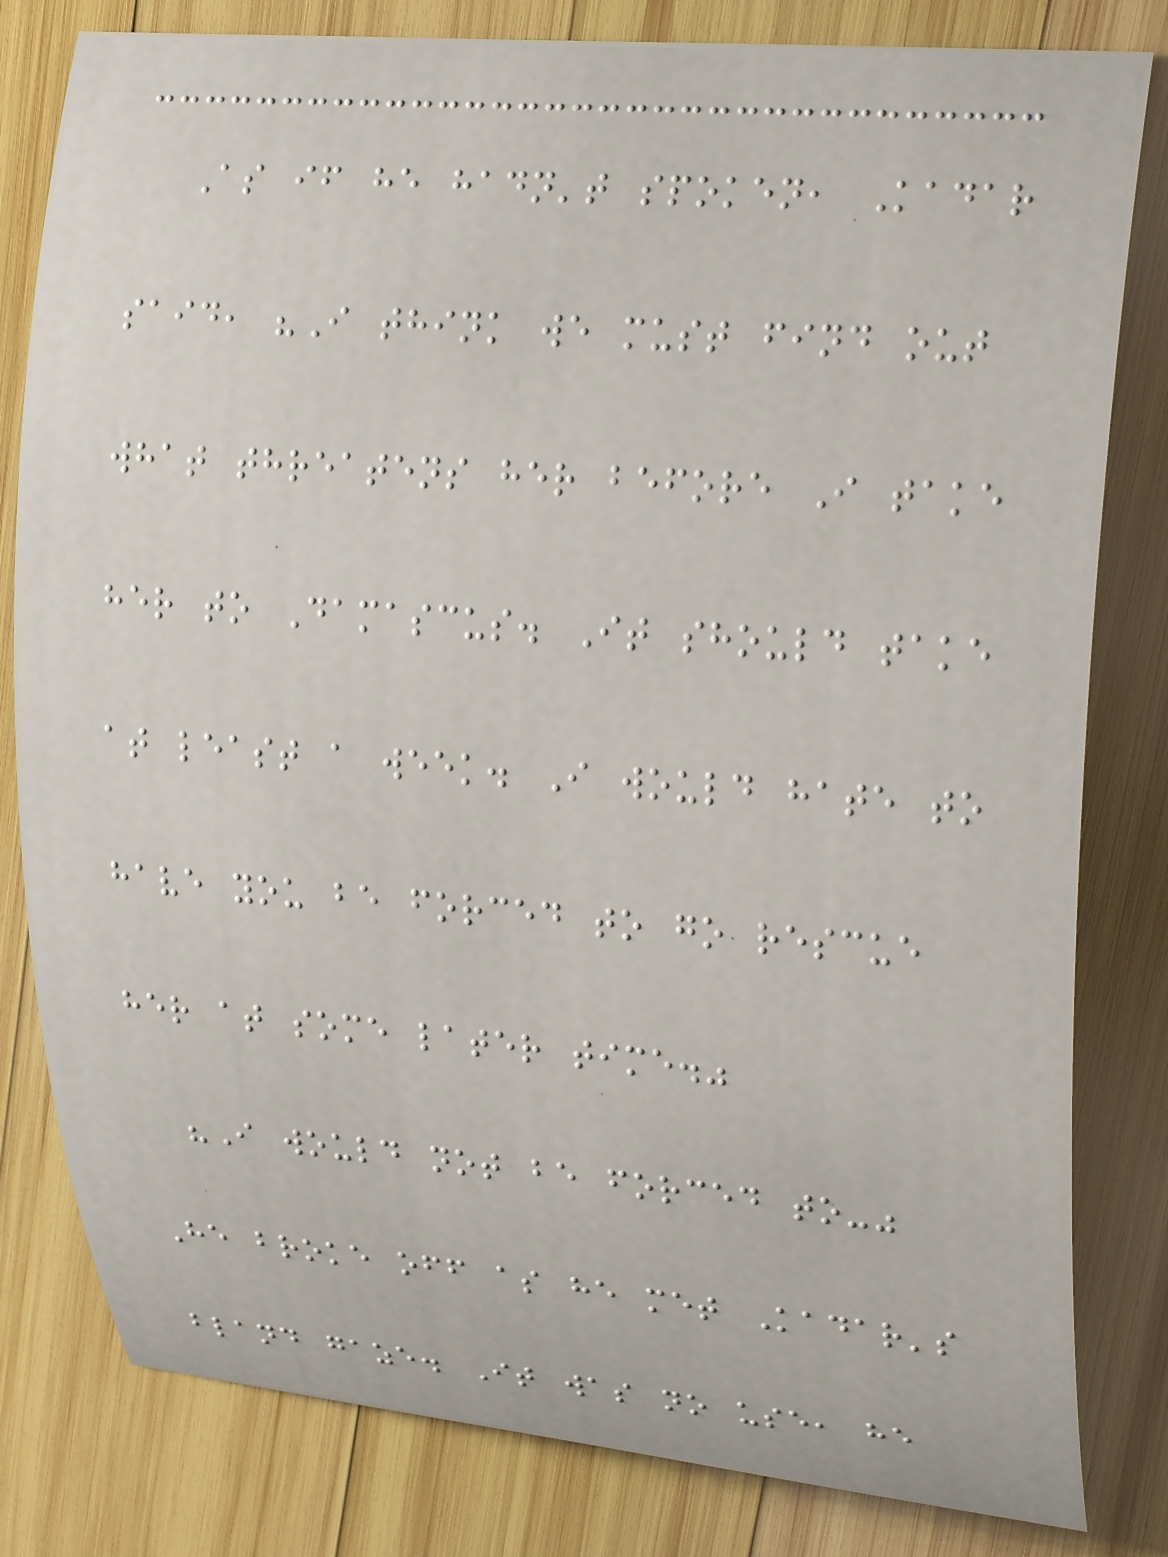As if he hadn't spoken, Kadar
said, "I think we must find out
what threatens her before I take
her to Damascus. It should take
at least a week. I would hate to
have you be forced to go rescue
her at some later time."
"I would not be forced to-"
He broke off as he met Kadar's
bland gaze. It was no use, he
